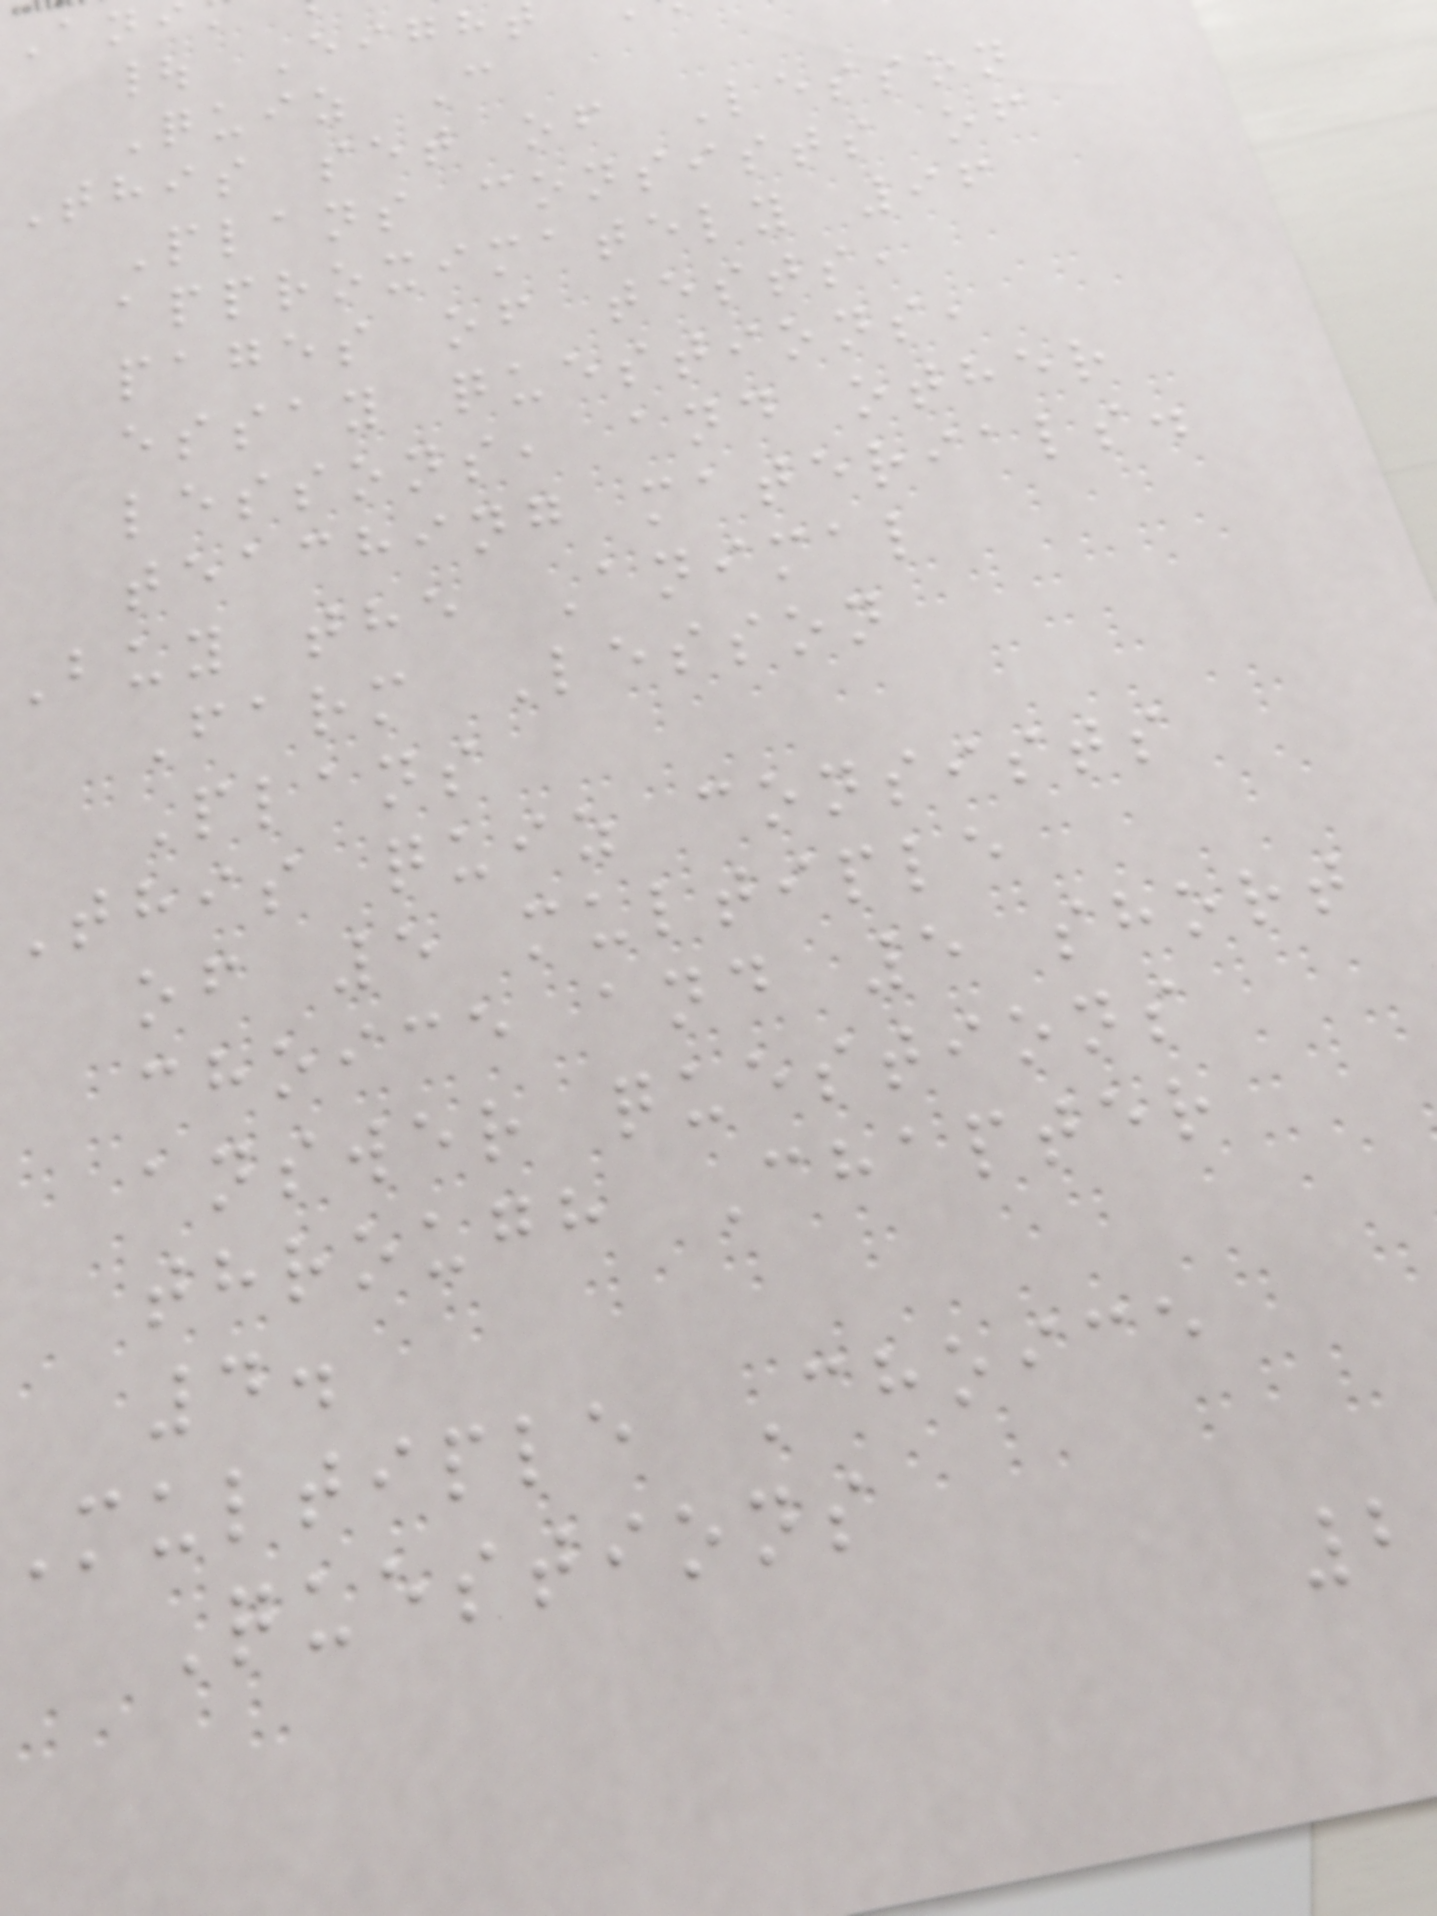| Eigh
Quiz C
This set of Lesson
Plans consists of
approximately 96
pages of tests,
essay questions,
lessons, and other
teaching materials.
Buy the Animal
Farm Lesson
Plans
This quiz consists
of 5 multiple
choice and 5 short
answer questions
through Chapter
4.
Multiple Choice
Questions
